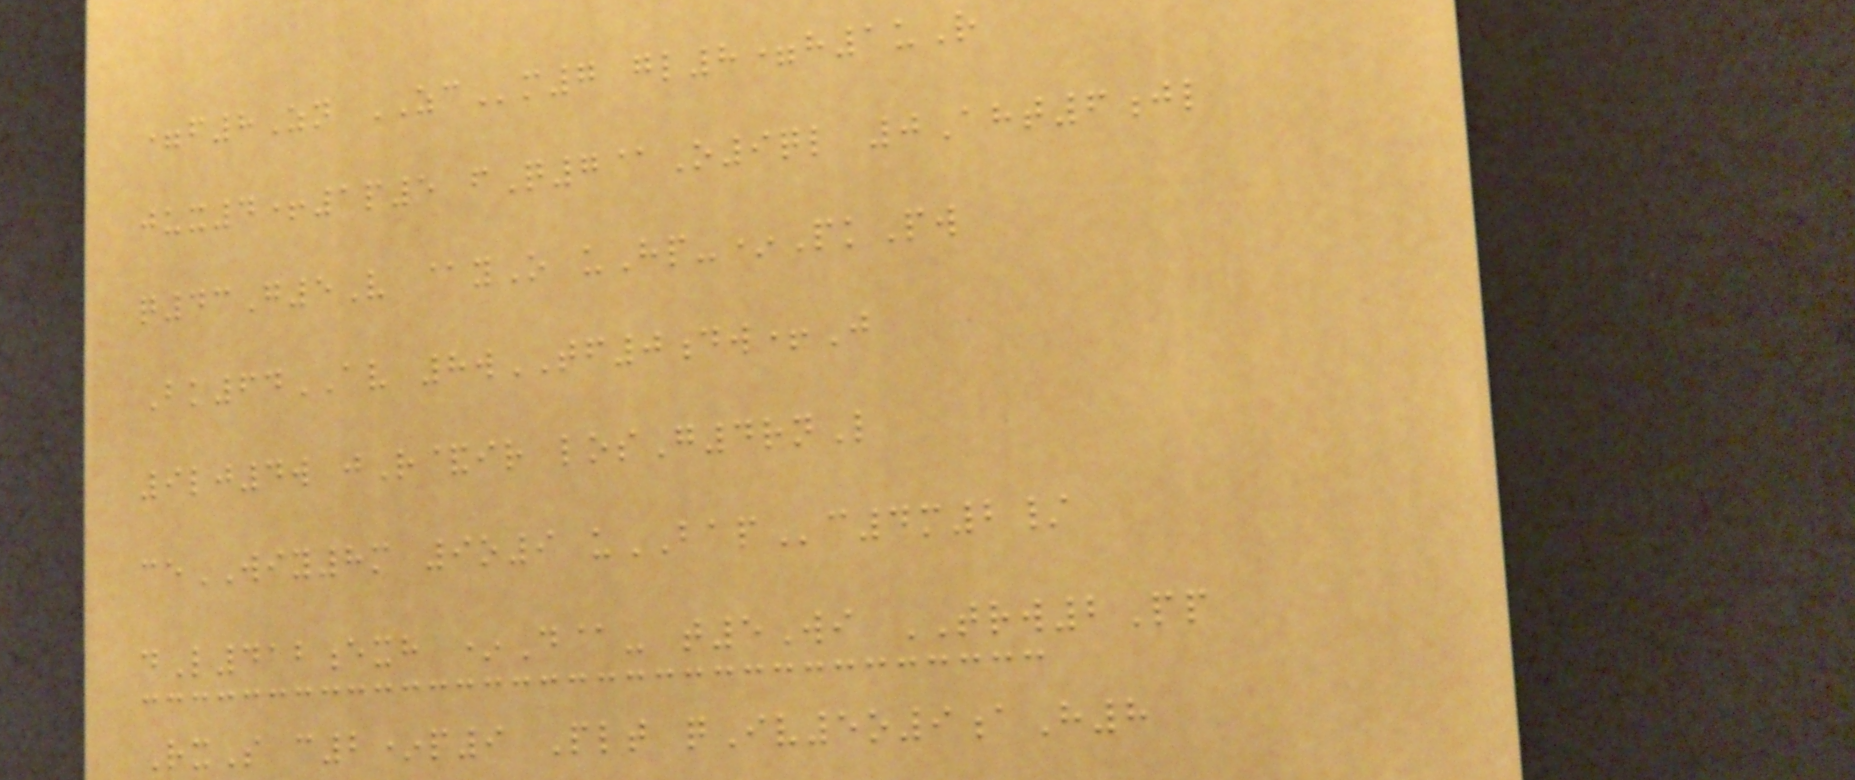=f8Zn ZCm7 gl8=h1uR
jux4+1p5 fQ7@O9ql 0Aht6jl
q43G5V @yO uHp-*PkPw
Bk64AV 8wTF0dw+J
9lj4w jR&ir losG4rnL
ceWIY8m 9o9 uBAPc4m2/
dL412exh *D@- t5Wi TRW2Pp
RxS c2*p9 Plt qIv5o9aH8
